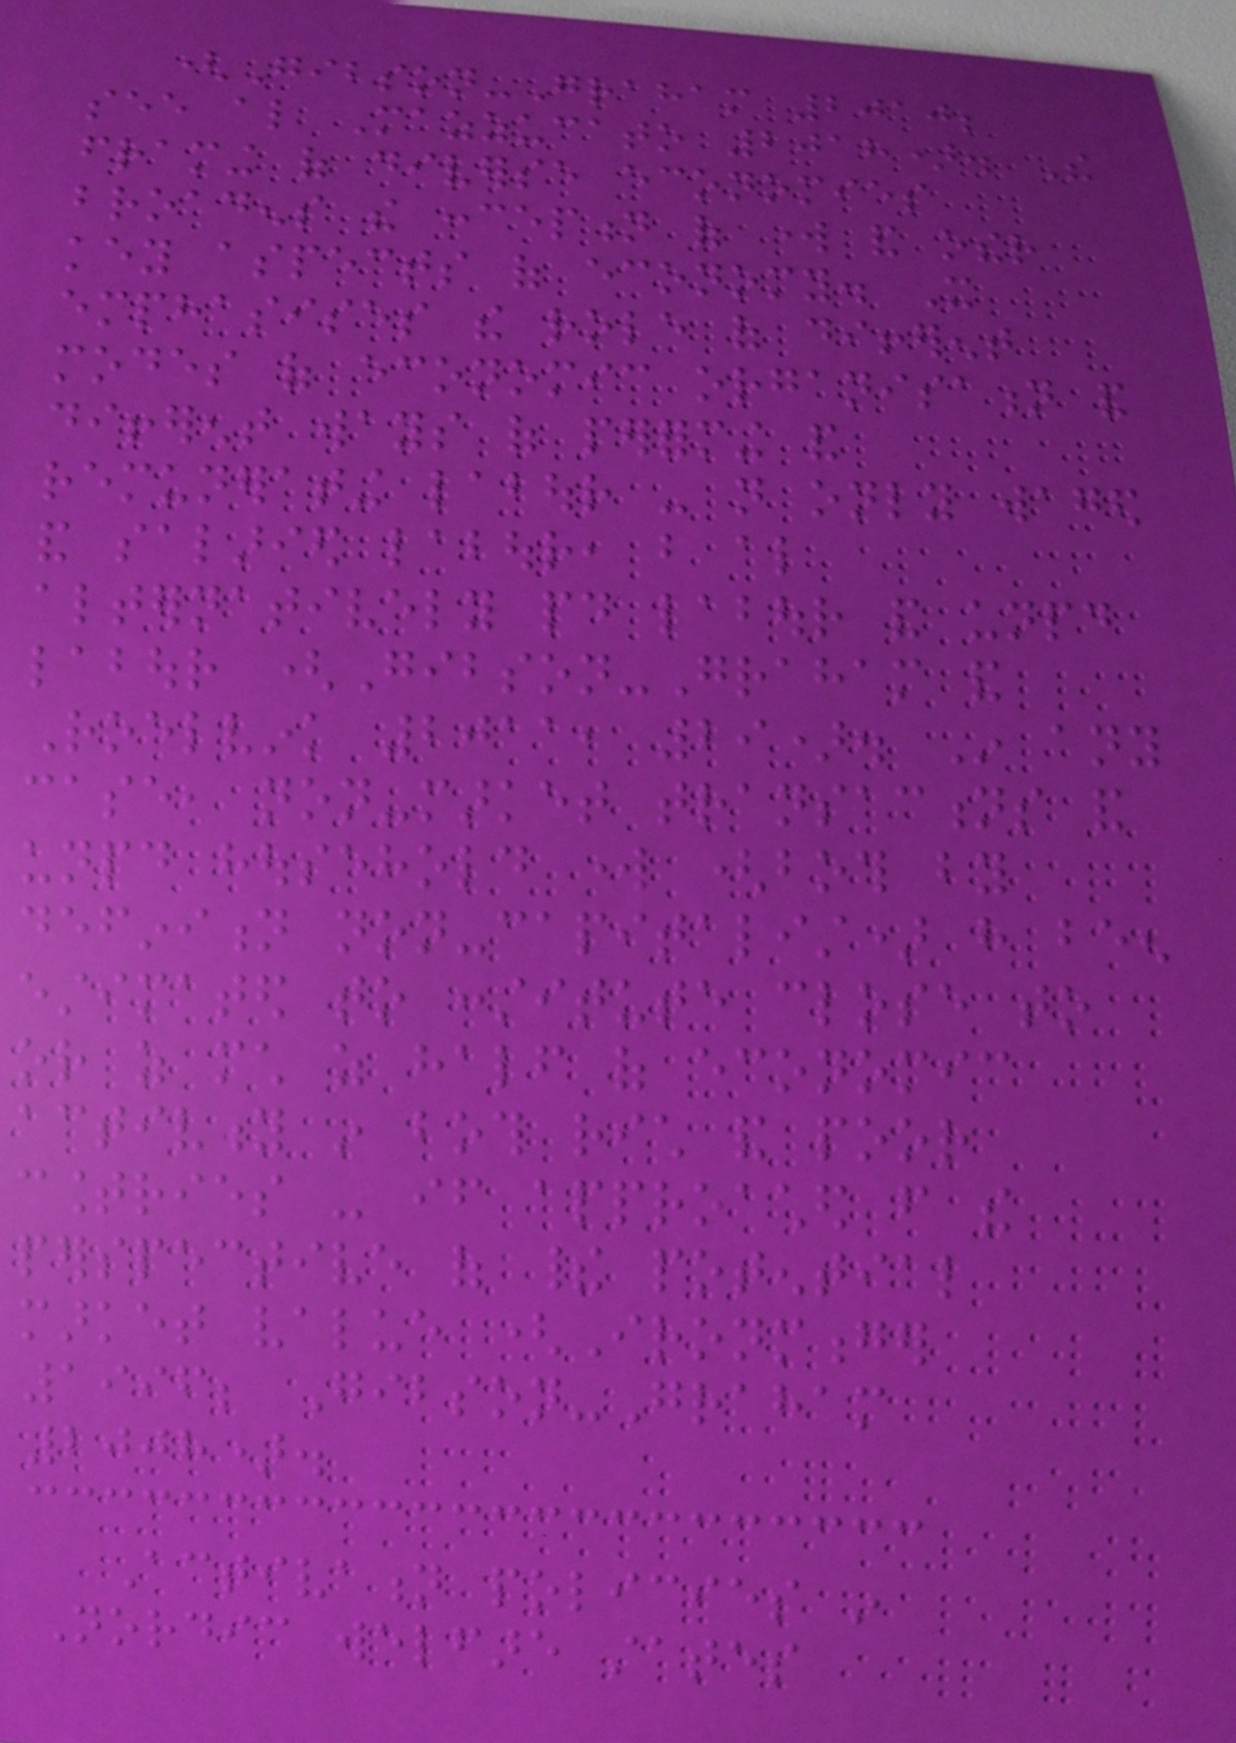(Gibson-Graham 2010;
see also Mazzucato 2018). The
framing of diverse economies
broadens the conception of work and other
key aspects of economy. It
emphasises the role of different
modes of economic organisation and
different ways of performing and
remunerating labour - not only waged
and salaried labour, but also
alternatively paid labour and unpaid
labour (Gibson-Graham and
Roelvink 2011, 29). In any
case, non-market transactions and
unpaid household work (both by
definition non-capitalist) have been
estimated to constitute close to
or as much as half of economic
activity in both rich and poor
countries - if approached from the
perspective of their potential
market value (Ironmonger
1996; Gibson-Graham
2008).
Activation policies in
Nordic welfare states
